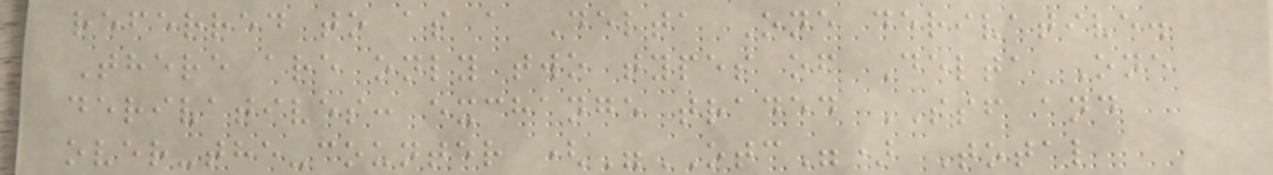referred to as a Delta One derivative.
There are only two types of Delta One
derivatives: exchange traded SSF and
over-the-counter ("OTC") Total
